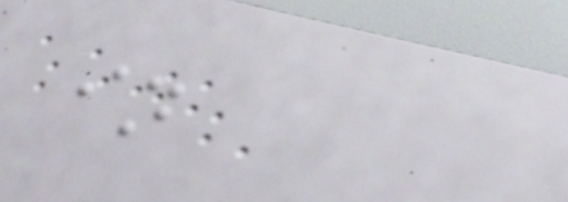in
